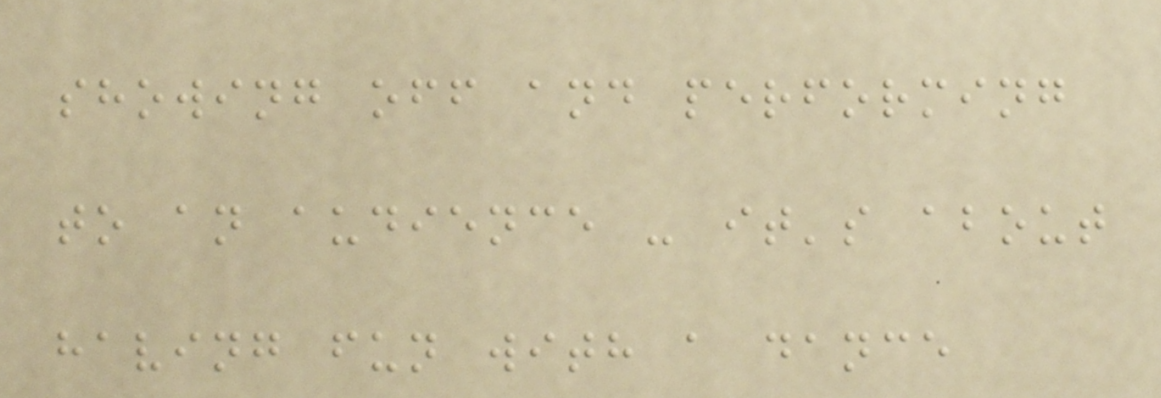showing off and performing
to an audience - it's about
having fun with a dance
